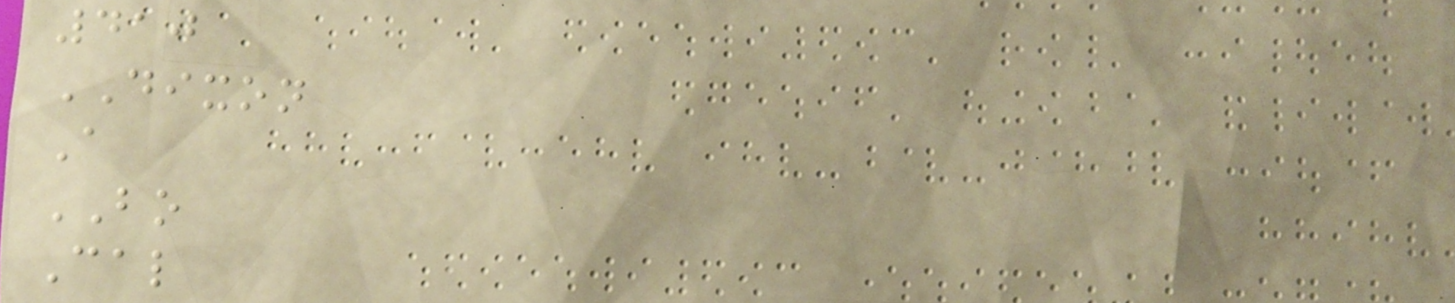410
DIXON
A
BO
Cal
